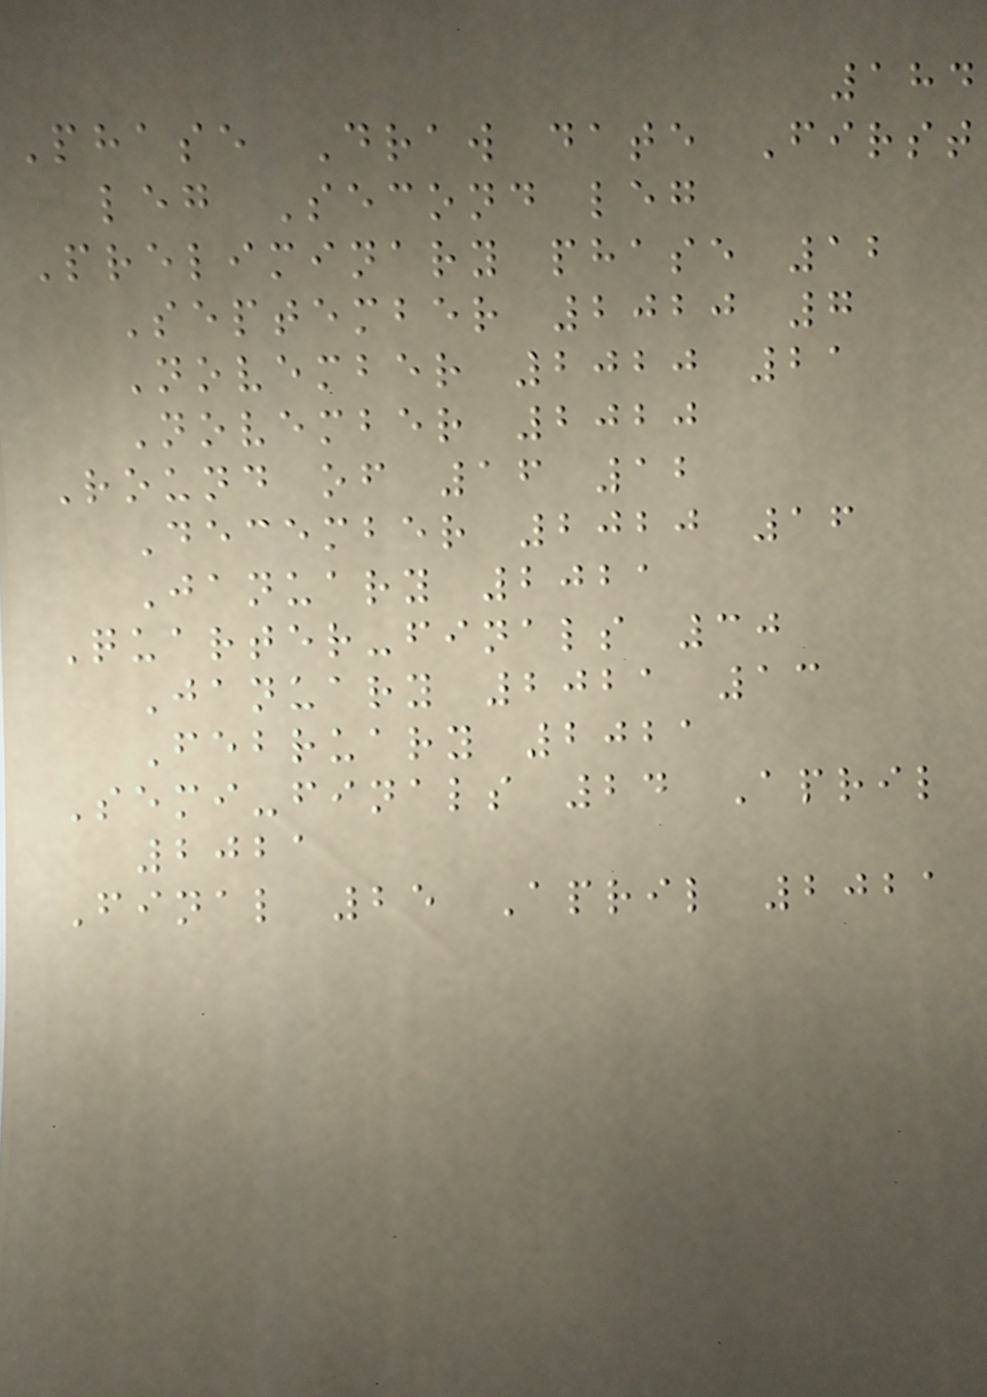184
Phase Draw date First
leg Second leg
Preliminary phase 12
September 2020 7
November 2020 21
November 2020
Round of 16 12
December 2020 16
January 2021
Quarter-finals 30
January 2021 13
February 2021
Semi-finals 24 April
2021
Final 25 April 2021
